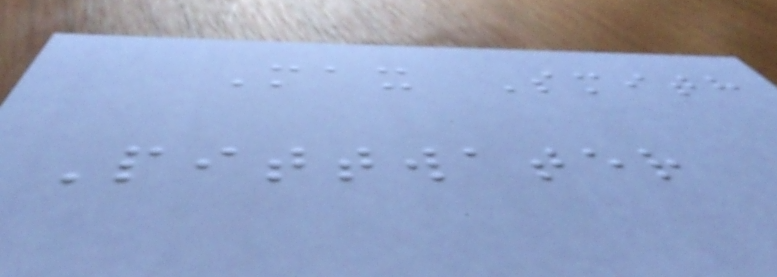Max Smith
Pittwater
